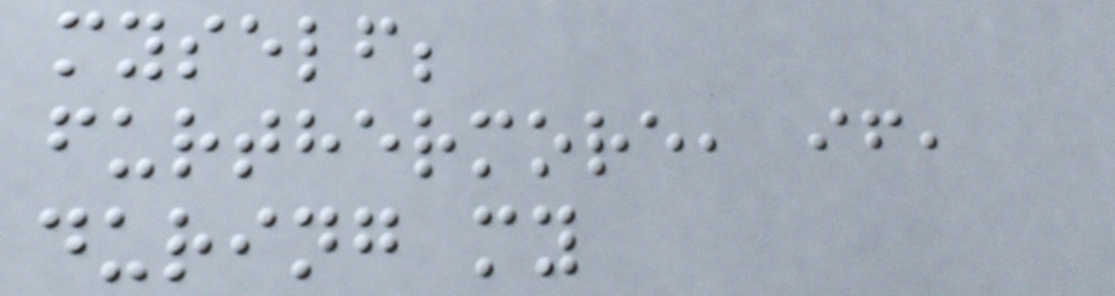myself;
furthermore, if,
during my
